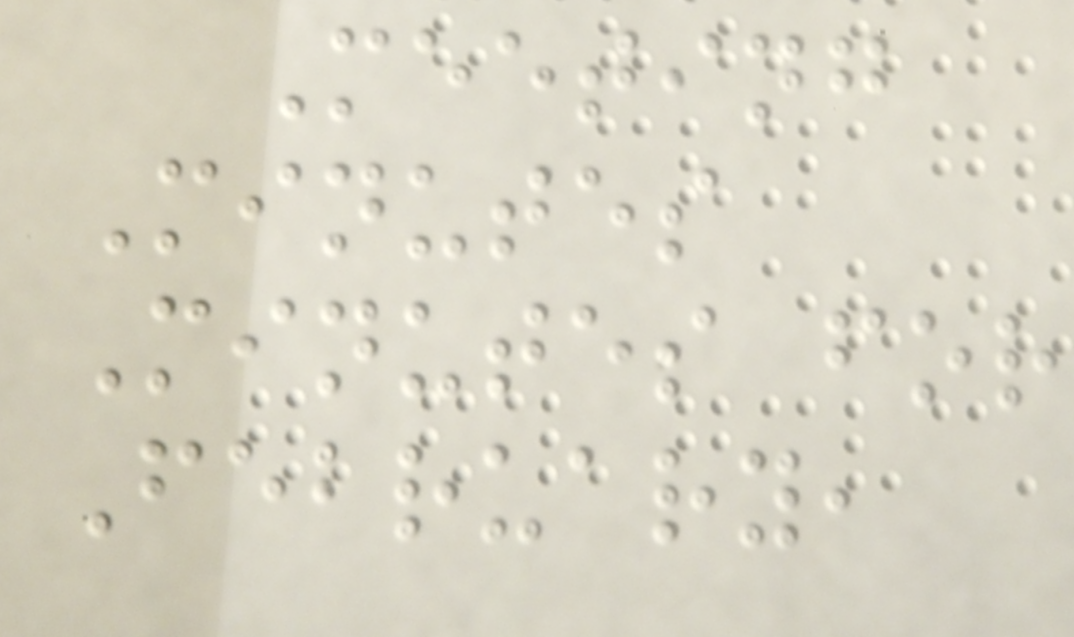Meeting
Minutes
Minutes for
February,
